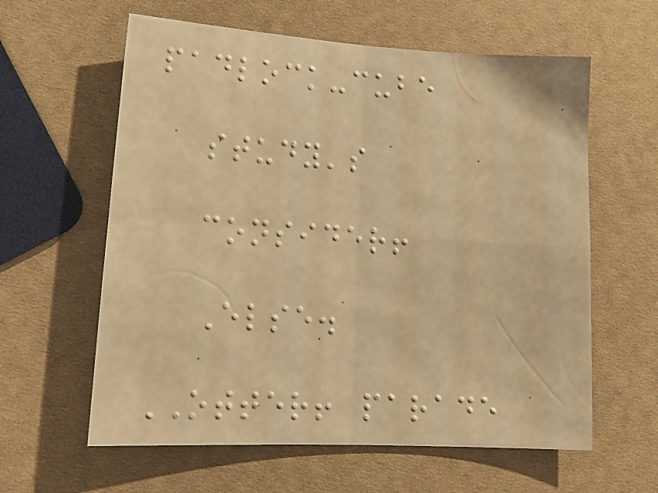padlock-cube
study's
consider!
Else.
OTTER! parade
